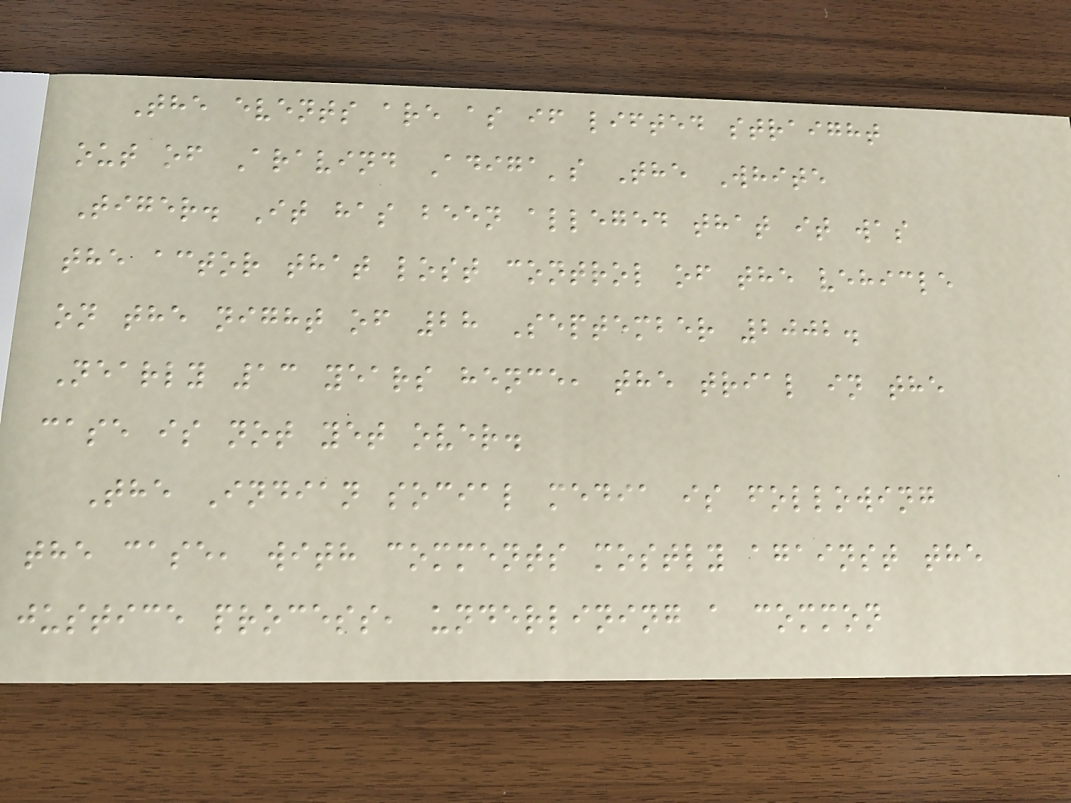The events are as if lifted straight
out of Aravind Adiga's The White
Tiger. It has been alleged that it was
the actor that lost control of the vehicle
on the night of 28 September 2002.
Nearly 13 years hence, the trial in the
case is not yet over.
The Indian social media is following
the case, with comments mostly against the
justice process, underlining a common
